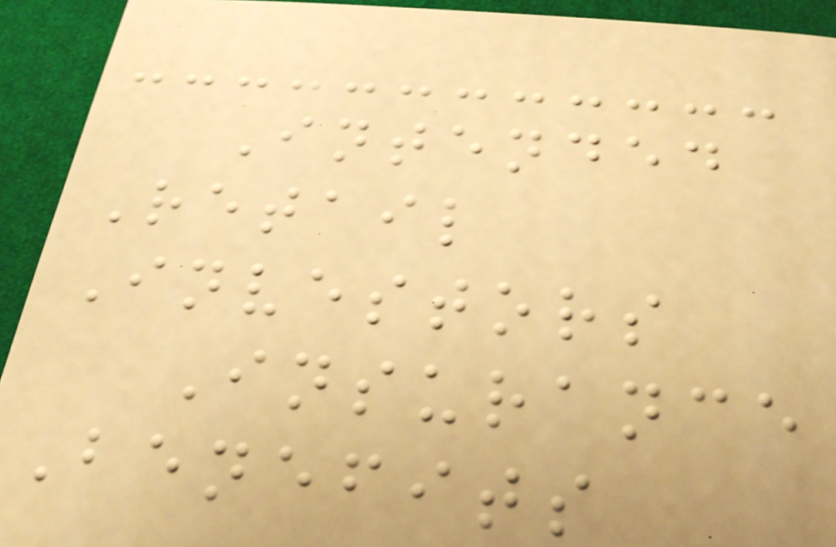Intended
Retail
Investors
Insurance
Benefits
